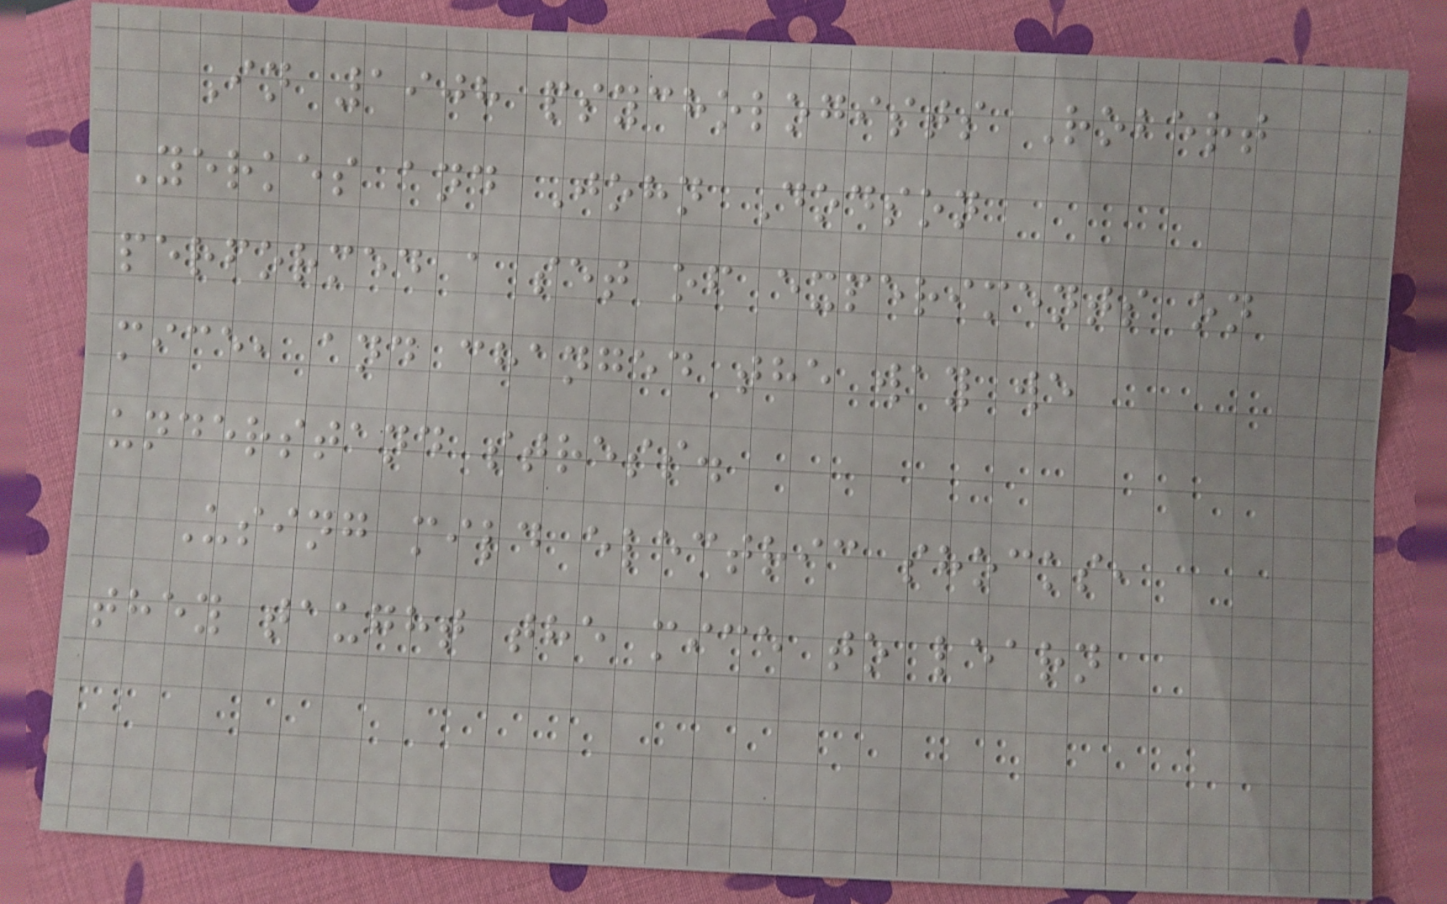In 1908 psychologists Robert
Yerkes and John Dodson
performed a set of experiments on
mice, and changed the way we
understand stress.
Using mild electric shocks,
they taught the mice to learn
